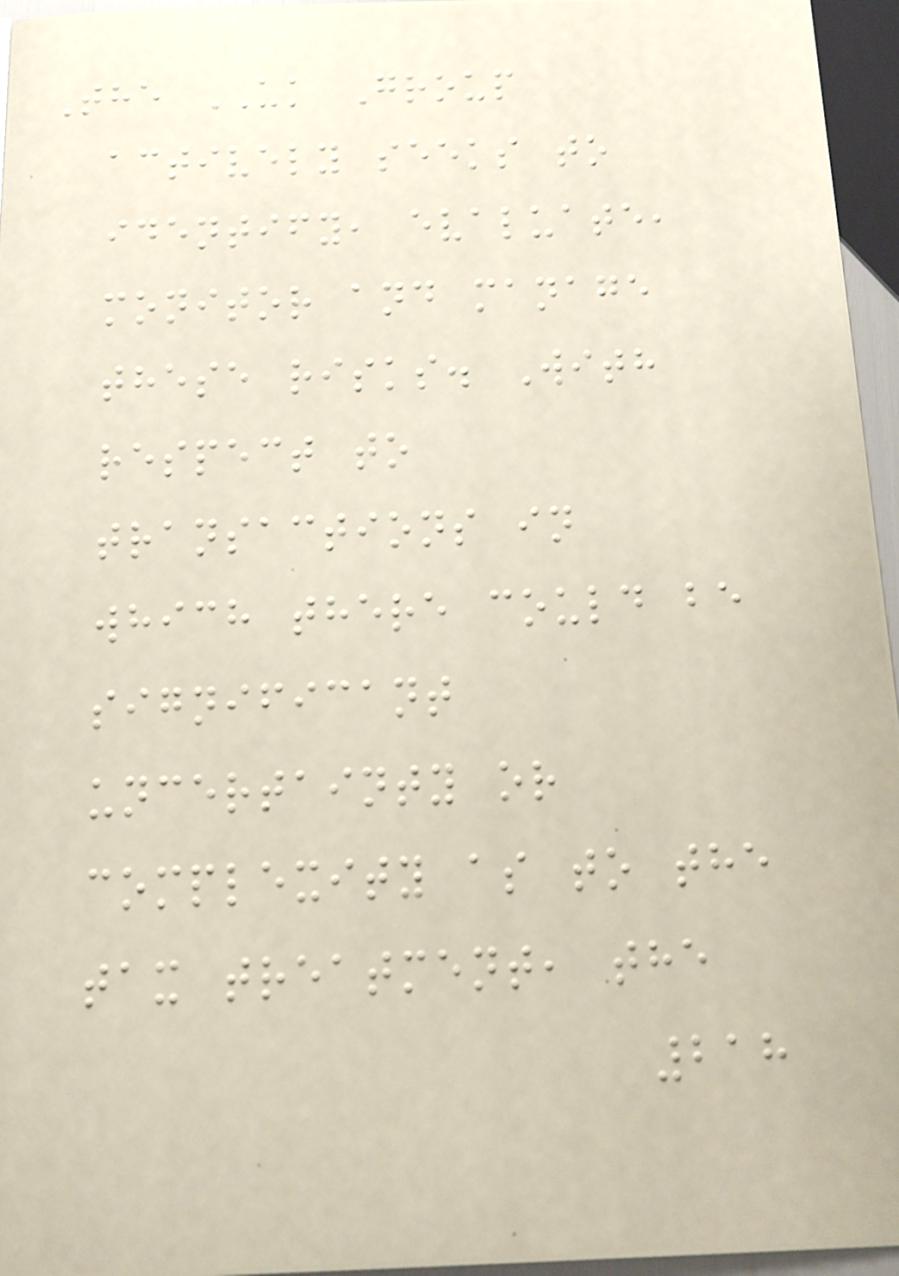The UK Group
actively seeks to
identify, evaluate,
monitor and manage
these risks. With
respect to
transactions in
which there could be
significant
uncertainty or
complexity as to the
tax treatment, the
218
